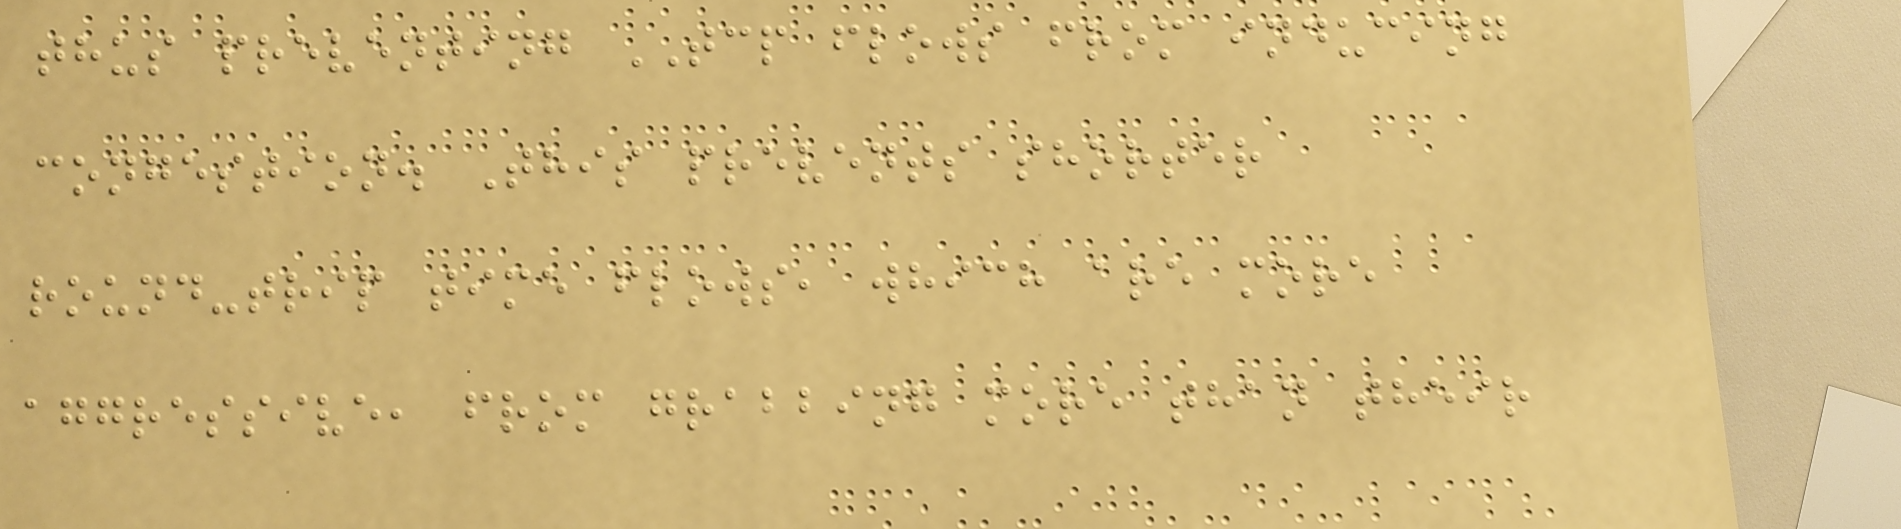thus preventing TCP flows from inducing
congestion. This prevents shorter
round-trip time flows, which are more
aggressive, from grabbing more than their
